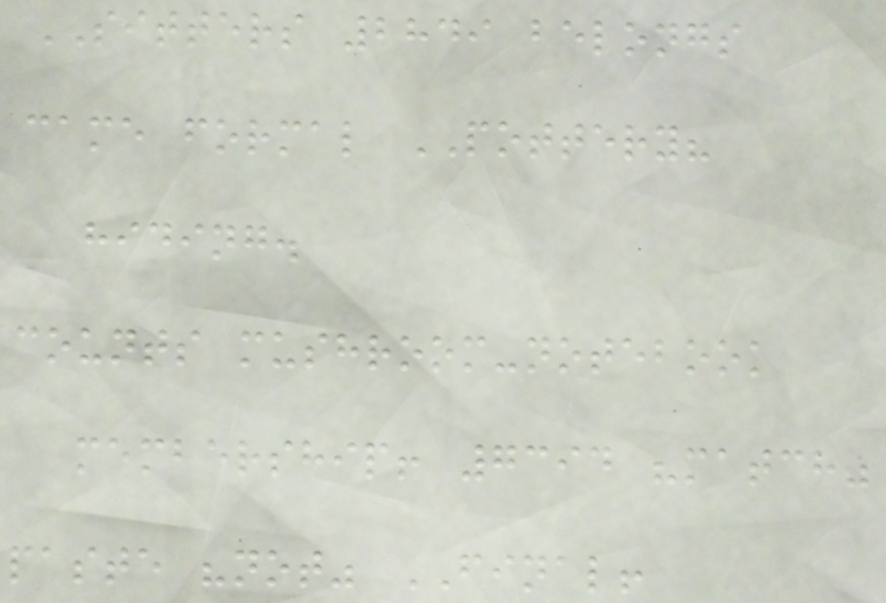SITTERS 2849 belongs
came formal POTTERY?
hiding.
counts mushroom-notebook
membership! 7394 "match"
paste "not" FINAL!
